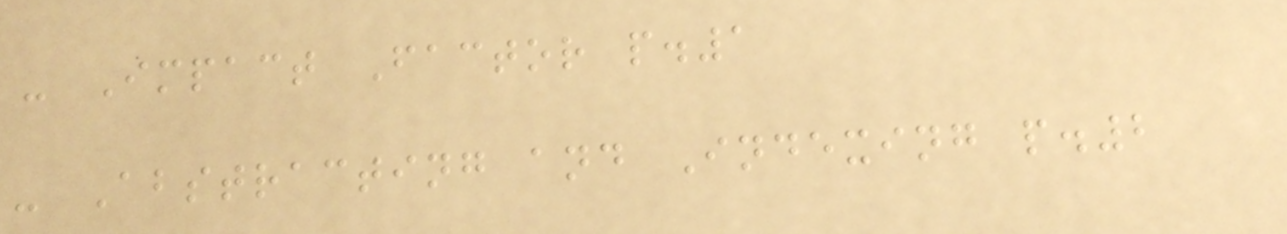- Impact Factor p.1
- Abstracting and Indexing p.2
